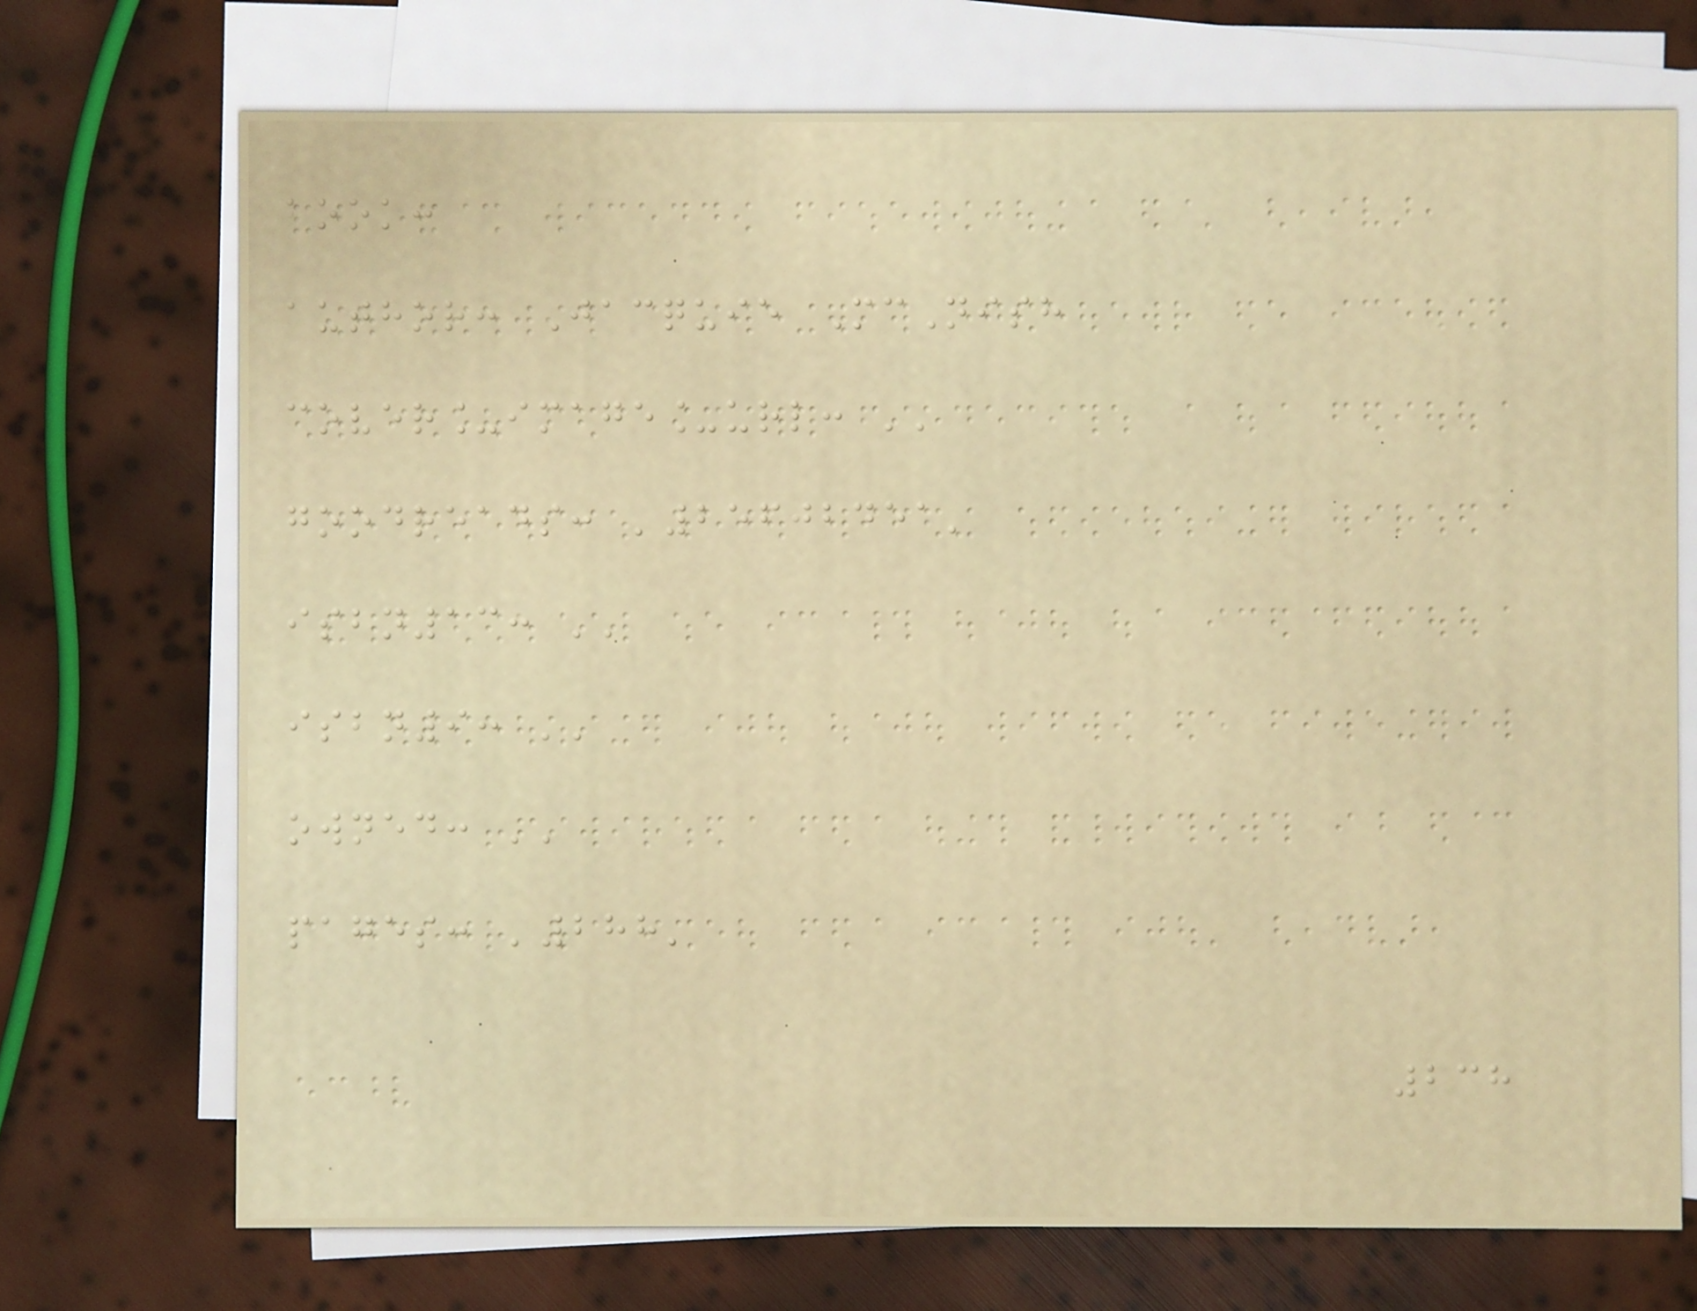book:
author: Jacquie McNish
cover_image_url: ''
goodreads: '25602451'
isbn13: ''
isbn9: ''
owned: ''
pages: '288'
238
